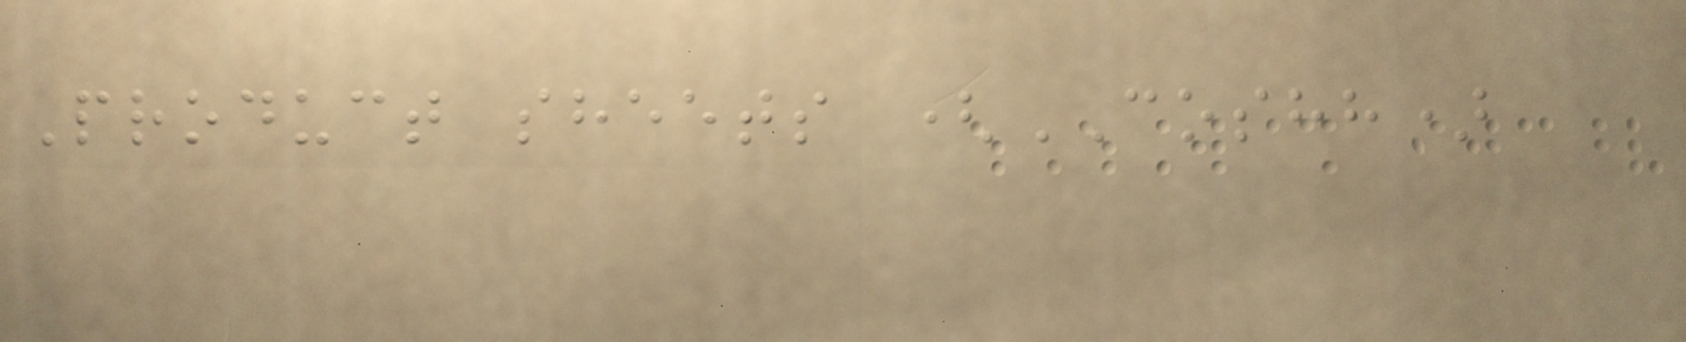Product sheets (COSHH)
